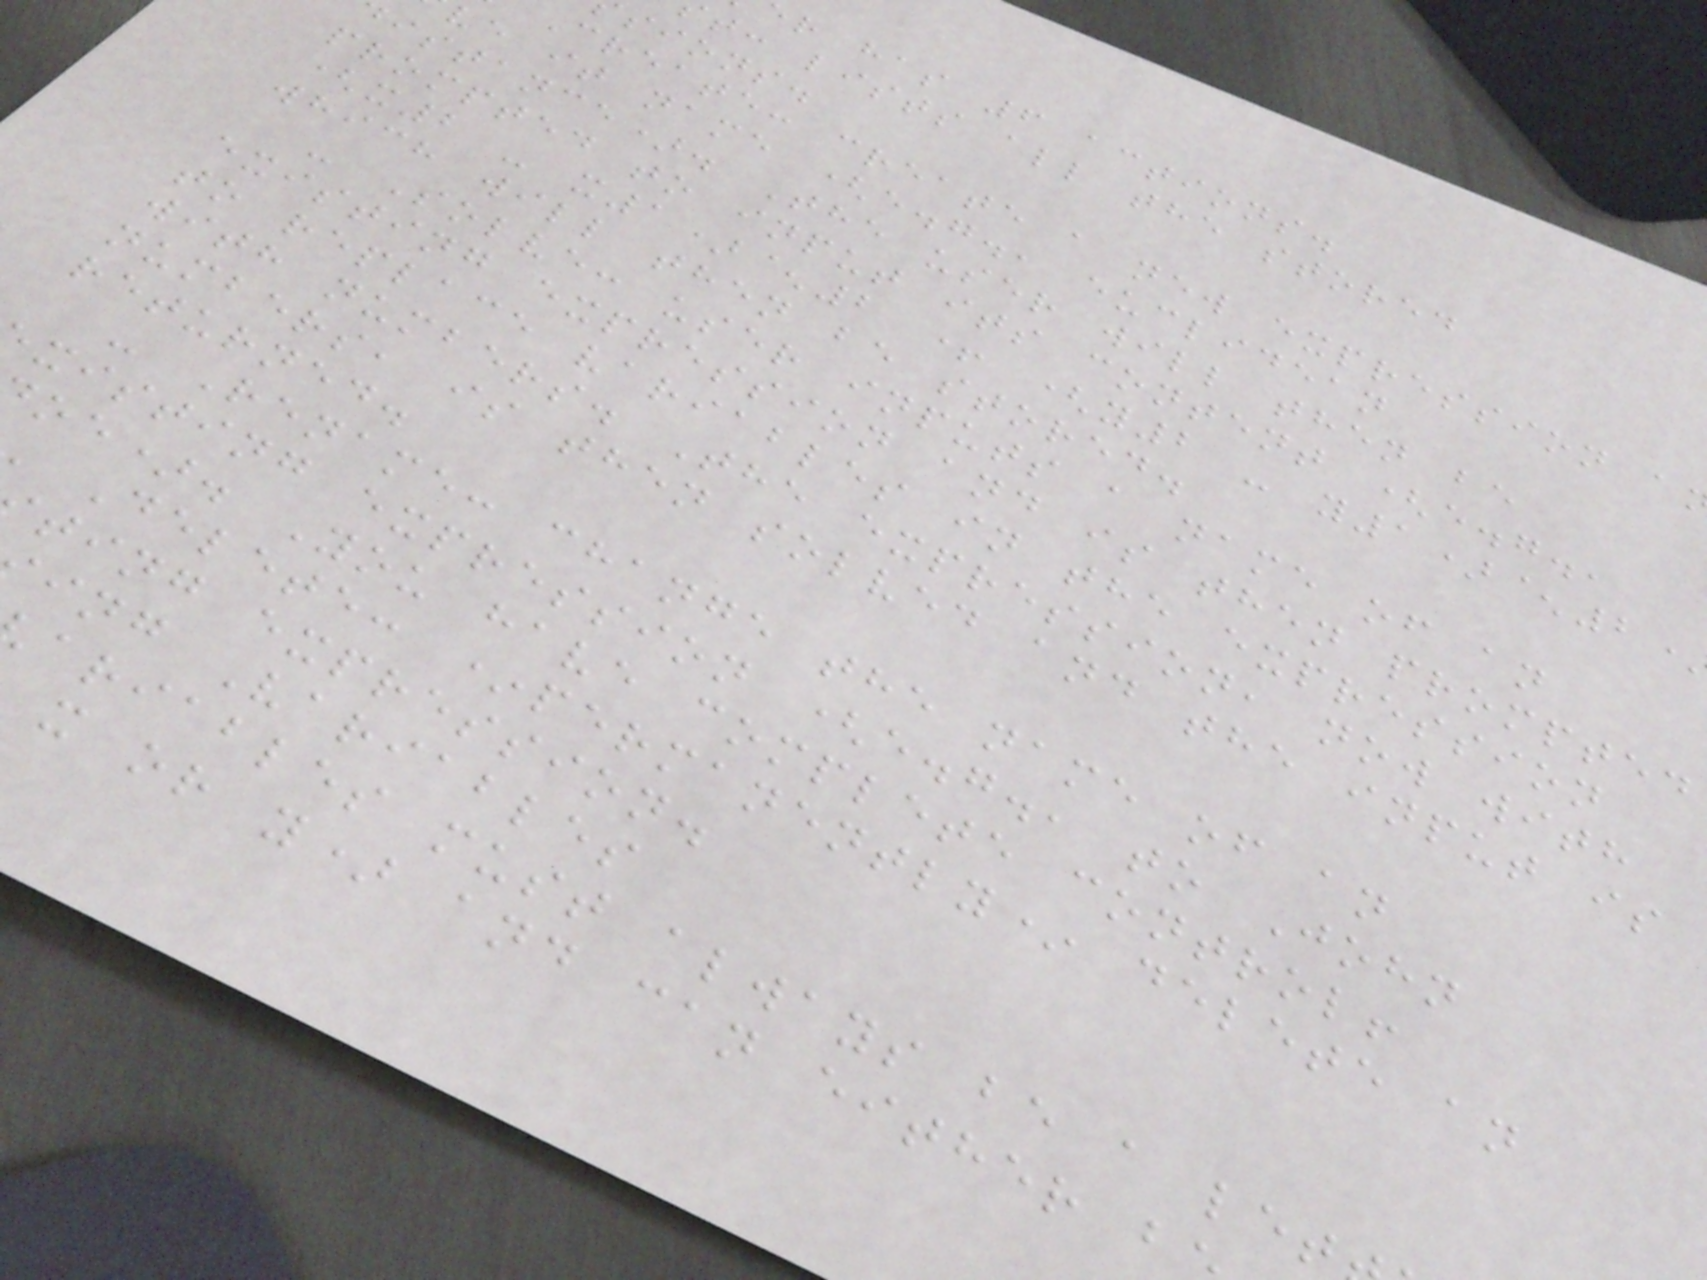r has 6 actions.
t: lists all the stored
sions.
Create: create a new expression a
ve it name (e.g., euclidean
istance). The user will then be
prompted to input its content (e.g.,
(x2 - x1)^2 + (y2 - y1)^2
which will then be stored.
- Solve: user inputs a name of an
existing expression and is then prompted
to replace variables in the expression
with numbers. The expression, now with
numbers, is then solved and the input is
returned.
- Rename: change the name of an
xisting expression (e.g., to John
oe). You have complete control!
Delete: *permanently* delete an
ting expression.
ing Variables
ariables must always be a let
x or y) and can either b
